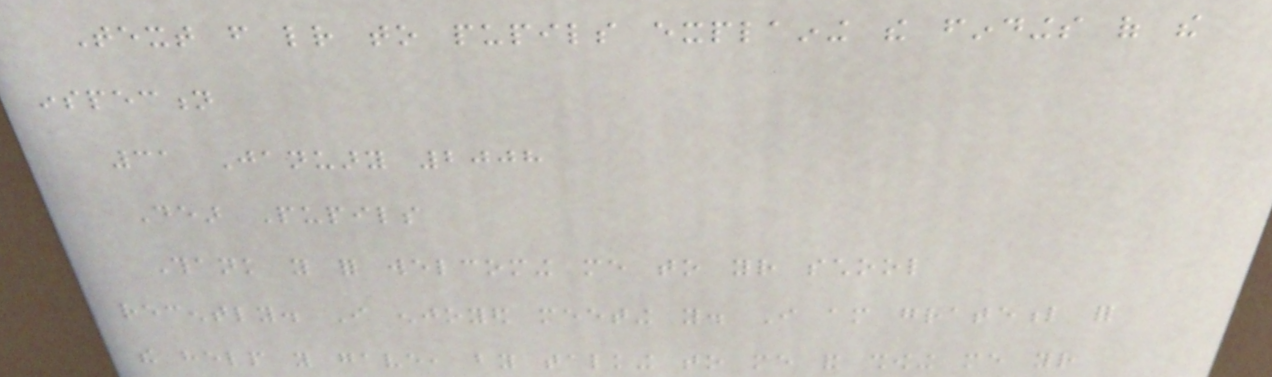Text from letter to pupils explaining the findings of the
inspection
31 January 2008
Dear Pupils
Thank you for welcoming me to your school
recently. I enjoyed meeting you. I am grateful for
the help you gave, by talking to me and showing me your
